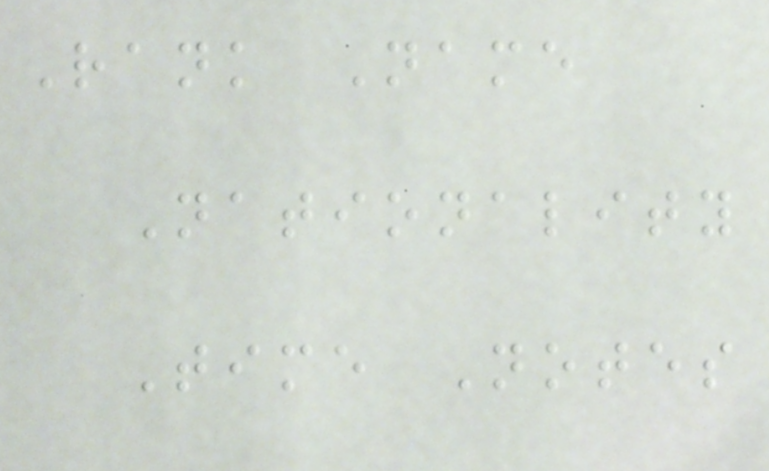Rank Name
Nationality
Time Notes
